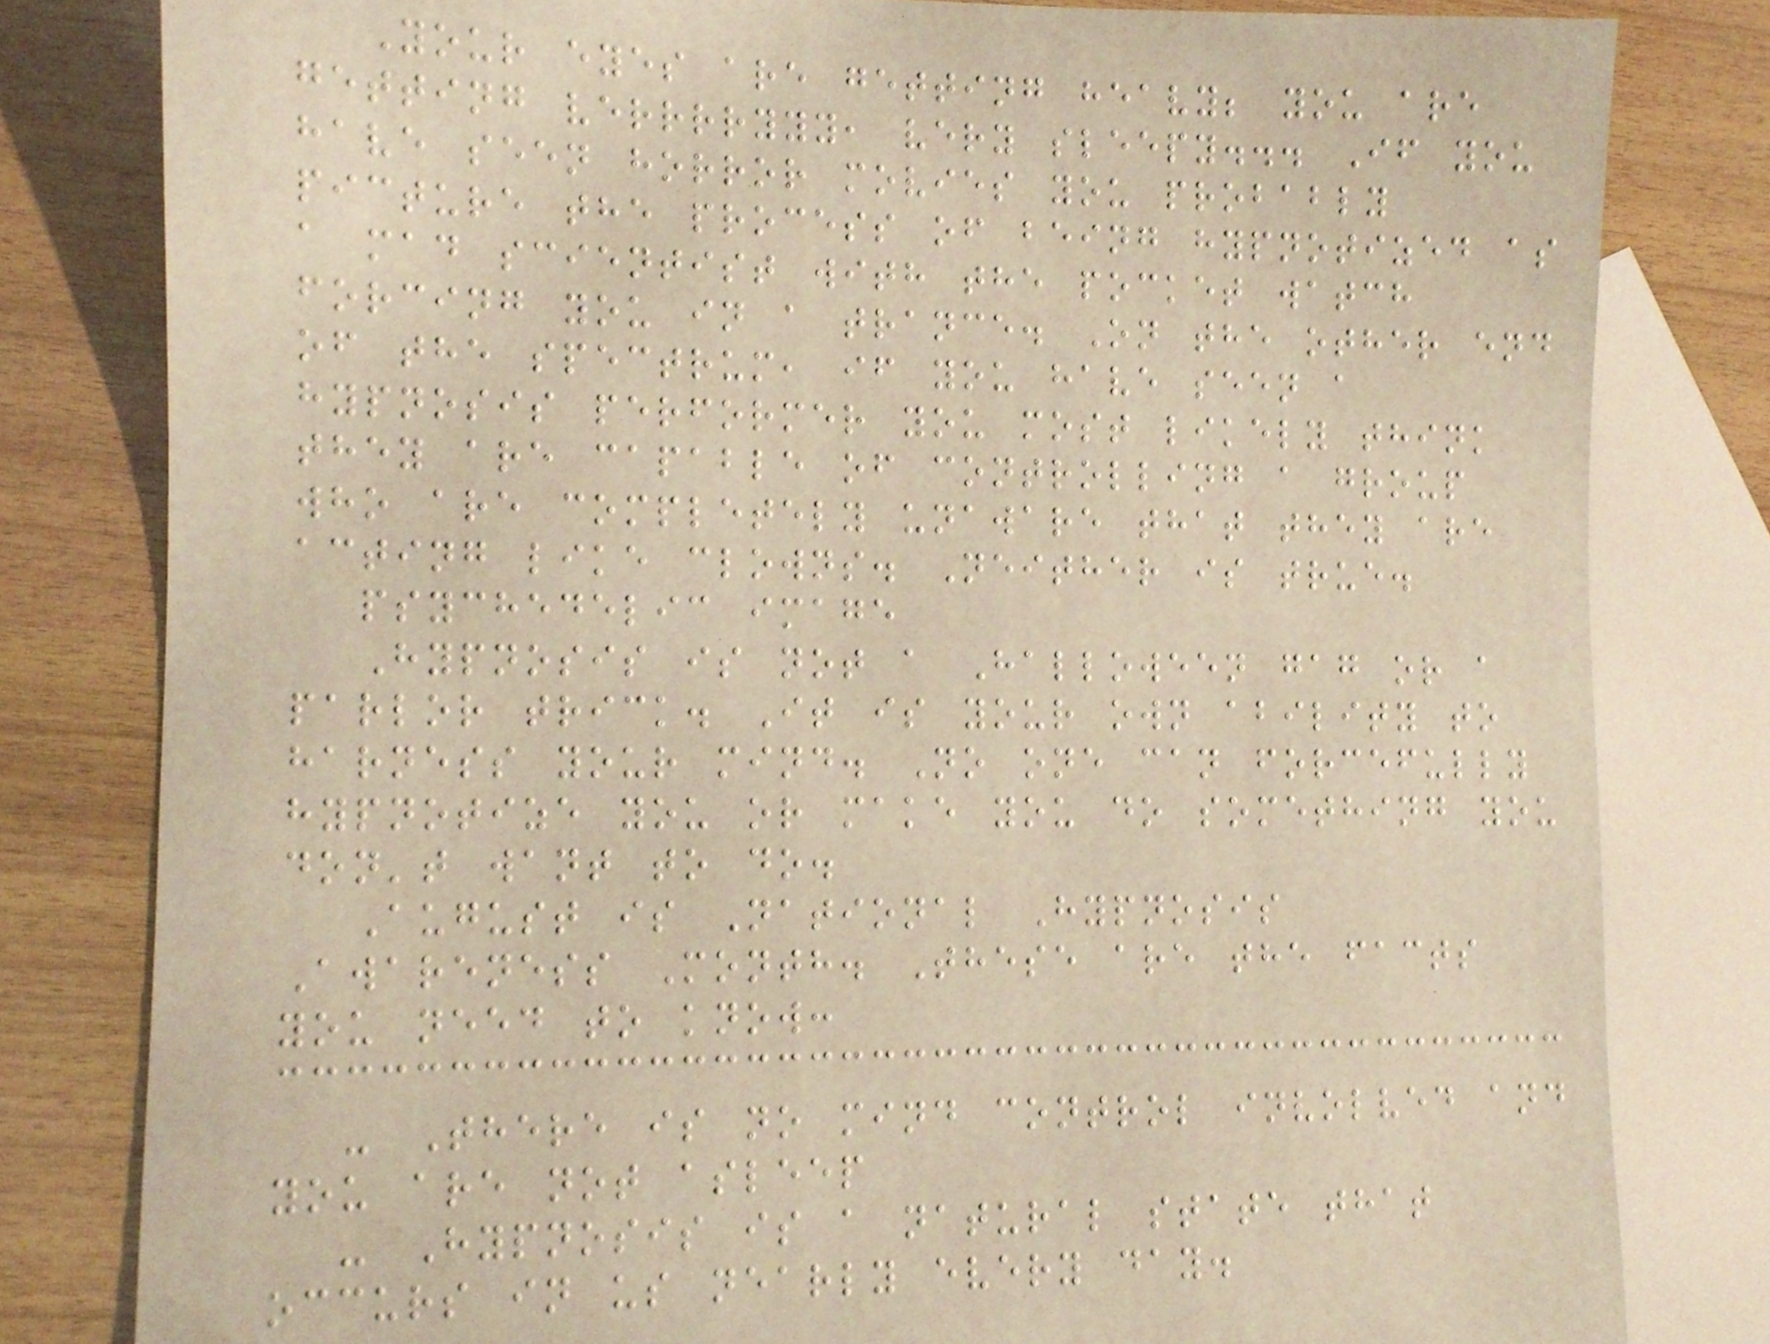Your eyes are getting heavy; you are
getting verrrryyy, very sleepy... If you
have seen horror movies you probably
picture the process of being hypnotized as
a mad scientist with the pocket watch
forcing you in a trance. On the other end
of the spectrum, if you have seen a
hypnosis performer you most likely think
they are capable of controlling a group
who are completely unaware that they are
acting like clowns. Neither is true.
psychedelic image
Hypnosis is not a Halloween gag or a
parlor trick. It is your own ability to
harness your mind. No one can forcefully
hypnotize you or make you do something you
don't want to do.
August is National Hypnosis
Awareness Month. These are the facts
you need to know:
- There is no mind control involved and
you are not asleep
- Hypnosis is a natural state that
occurs in us nearly every day.
